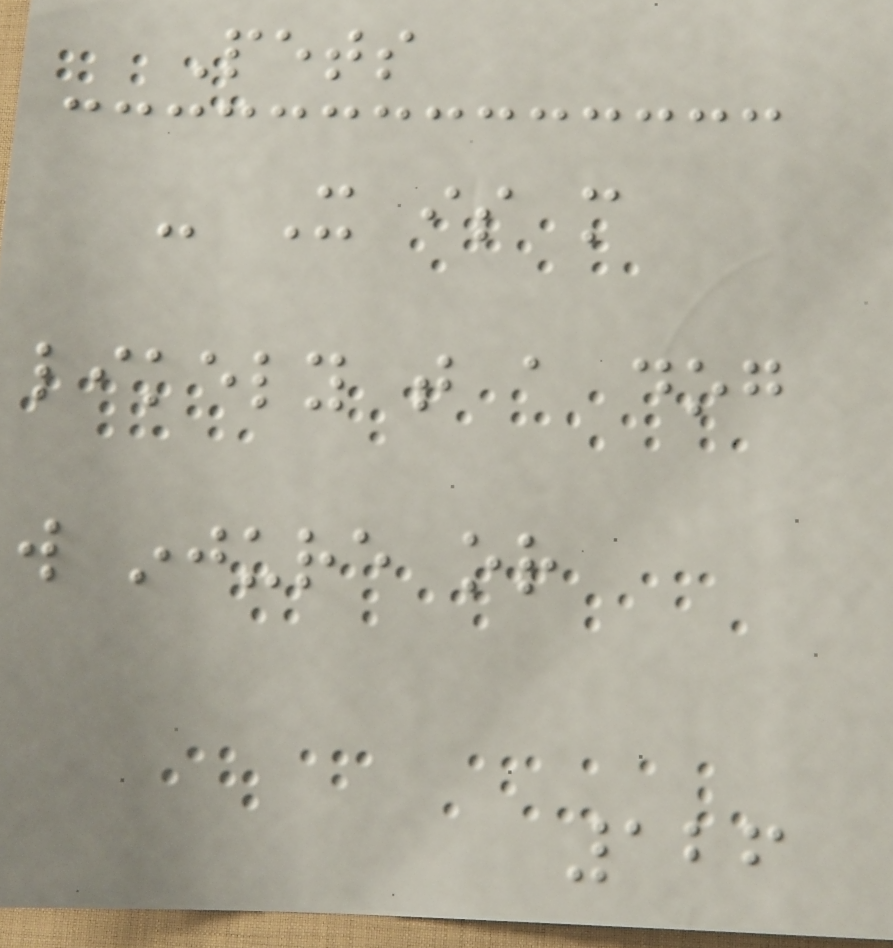Pets
- It is more
likely that a dog
will injure or
126
